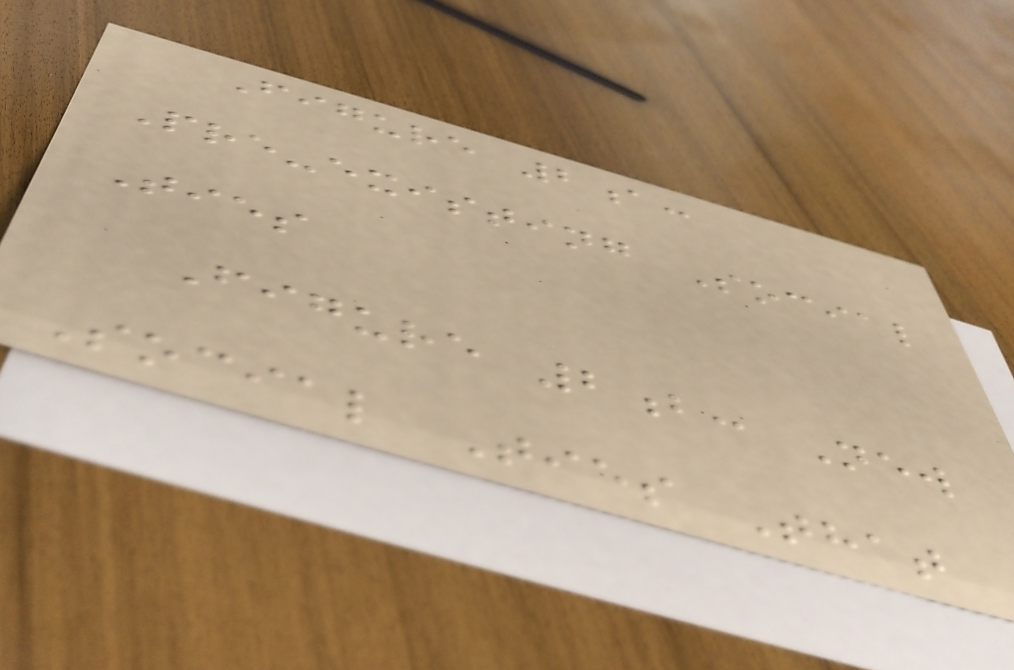Figure 2a:
Pre-existing Social
Ties
Figure 2b: New
Social Ties That
